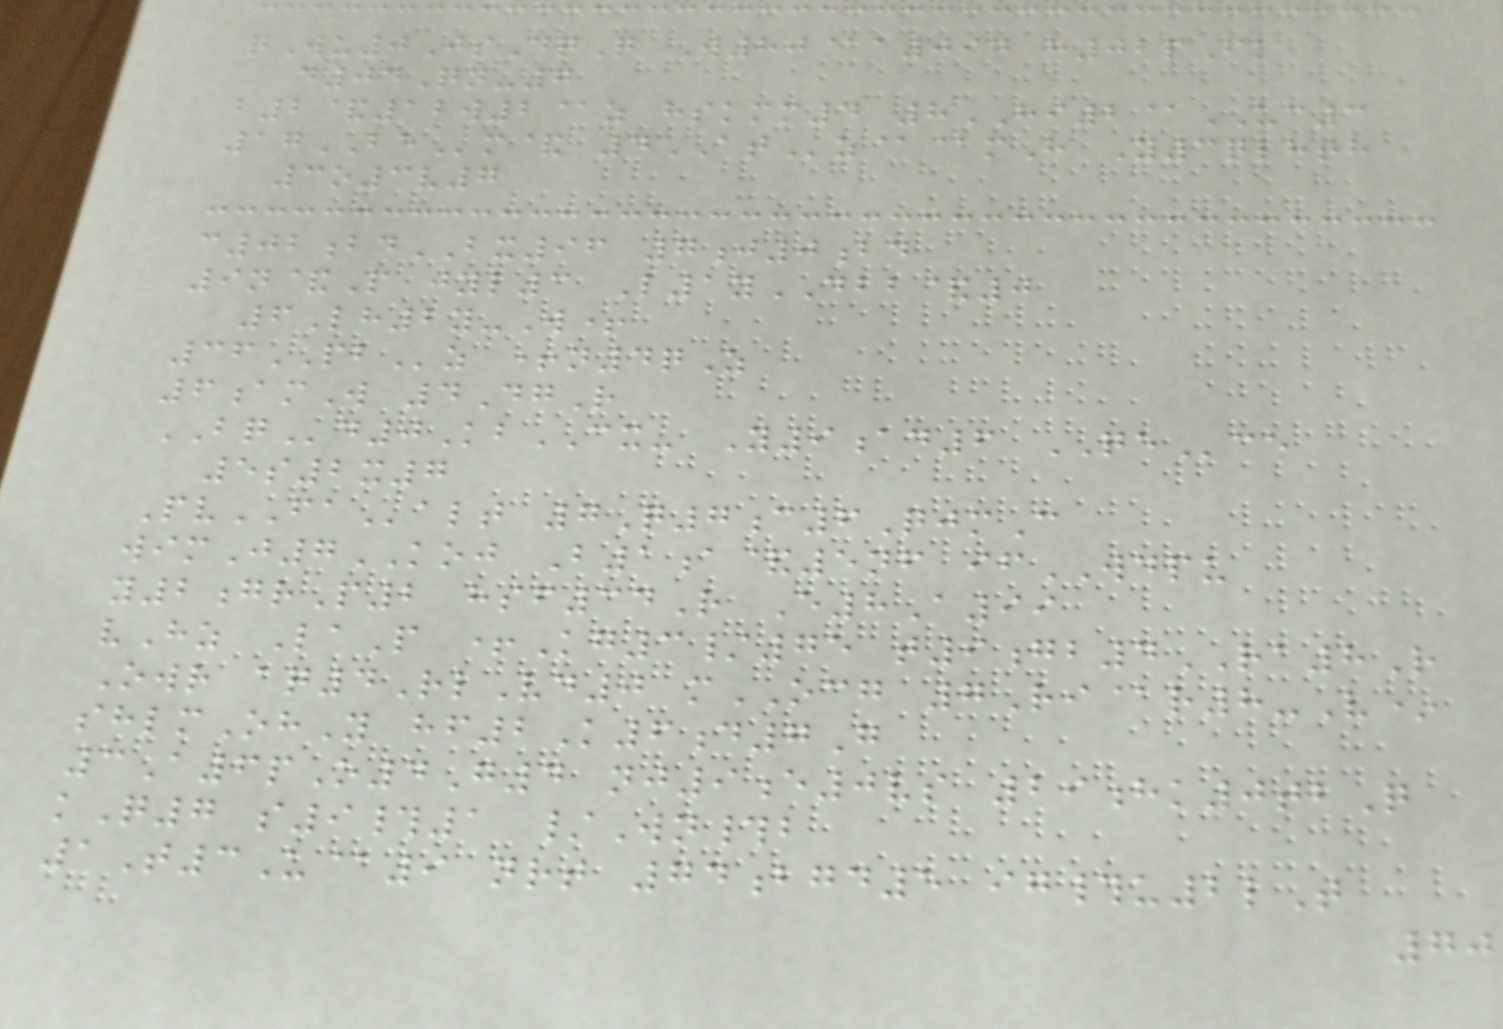qWu0JsDqQ W80@a094 h02pFk
d04Qn-7
b2&12w2@z hskmm4 8HI2@UC3
17BEm& 4ATz@@mH Y3qlhth
3o3v7
c02bdBX96 7j0bd
9n&P jyl3 L1yDBB&0
6Lh2y-W+
36PBz +n4qZ
6amW 4DgR
BQd0KbCX- Y9ad6 QEce
5s2x7
PvFAalt 7Q7c6QjmC
wimJ7KOJ B1a&5nf ifWDPU
y2grP2 hsf34R E8A99
vHz LaP +Kg3/75 t9gb4RA8R
Owr aq4RlVd0 mOCG 7Ri@r8-V*
shlmOhY hf2K6d7G
3A6pO4G4 nj9e0vs 29hk0tbQ
kQ7 s9#1 /Wn#b
1T3U@9 nrt 74bgd5 ig#u2lT
70
